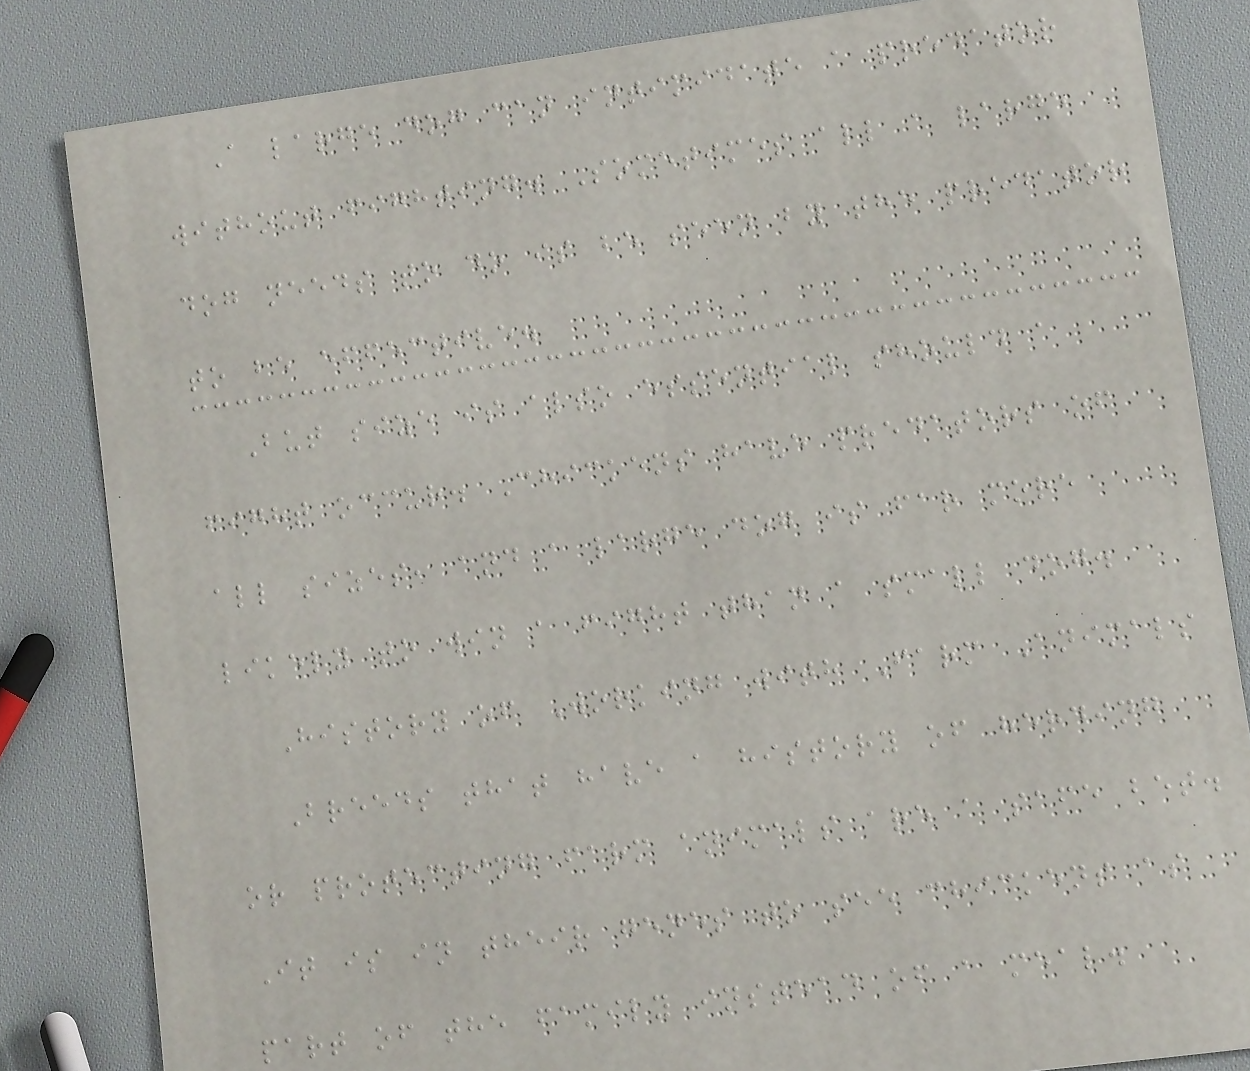A large dog can intimidate a predator
without fighting. Sometimes all a large
dog needs to do is be seen by the predator
to be effective.
But size is also essential should a
fight occur. Chickens have predators of
all sizes, and a large dog is far more
likely to win a fight than a small dog.
History of Working with Farm Animals
Breeds that have a history of herding
or protecting farm animals are a safe bet.
It is in their genes to see chickens as
part of the family instead of a meal.
